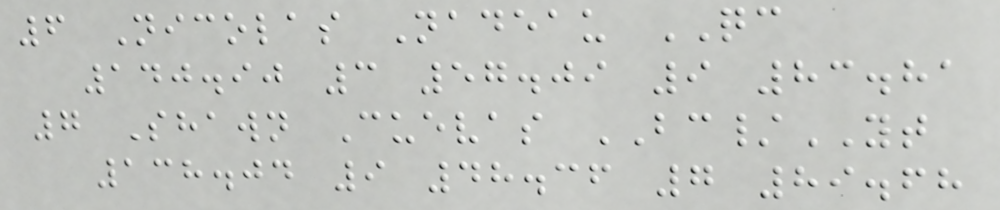6 Nicolas Nadeau QC
140.90 3 57.09 9 83.81
7 Shawn Cuevas BC/YT
138.04 9 48.36 7 89.68
